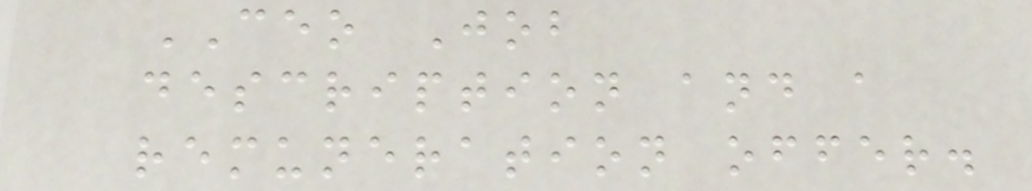CEO Job
description and a
remuneration offer.
